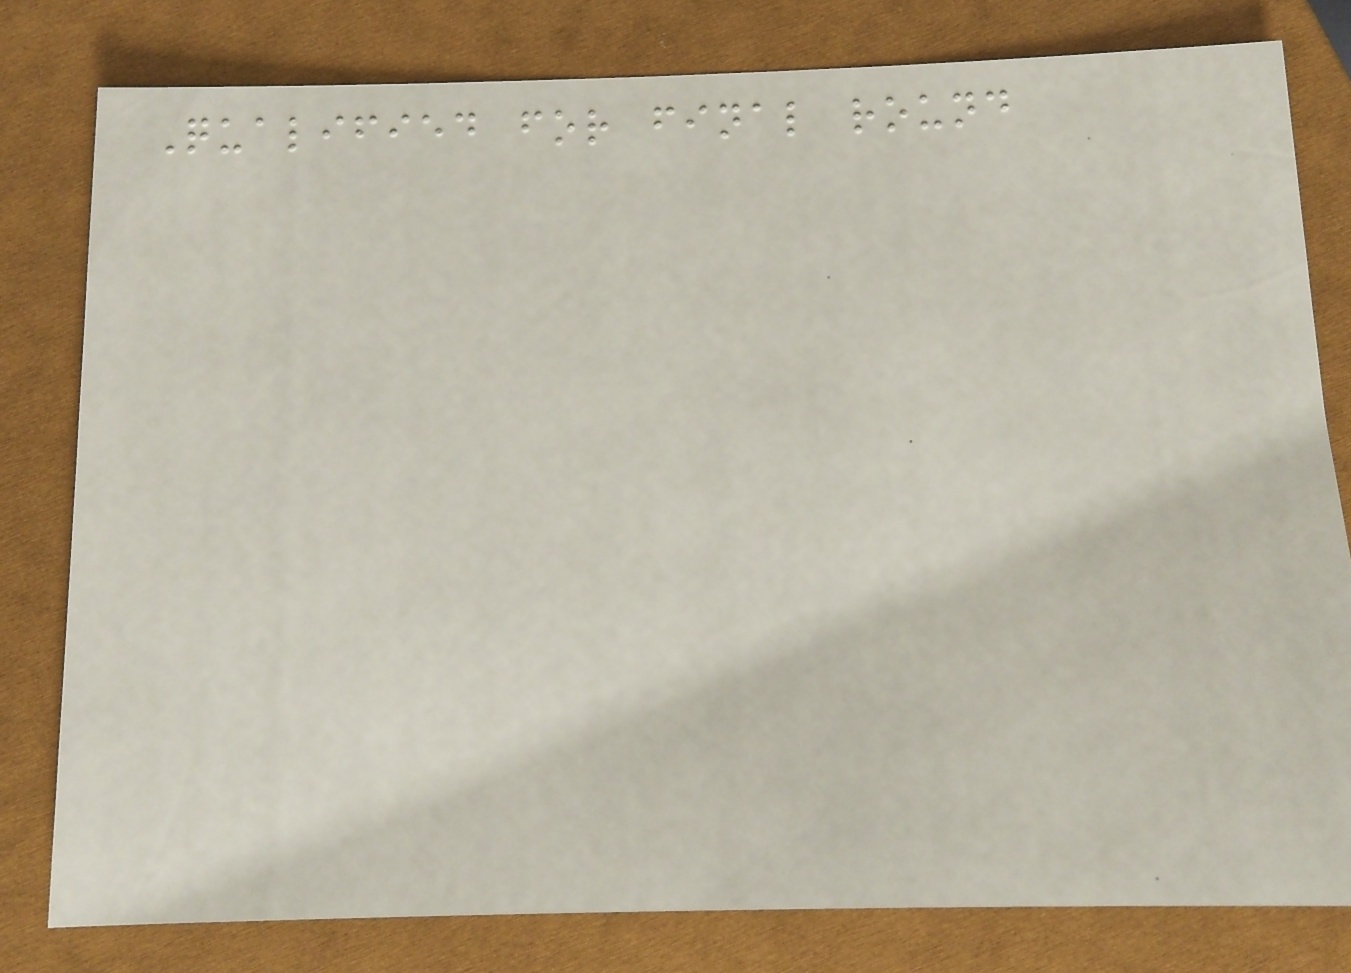Qualified for final round
